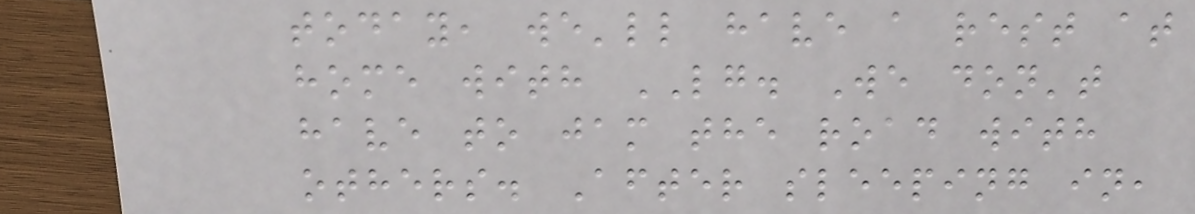today, we'll have a rest at
home with LG. We don't
have to jam the road with
others. After sleeping in,
